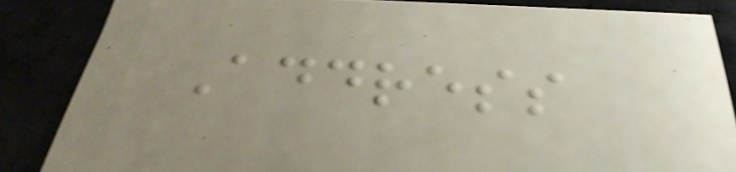Address
